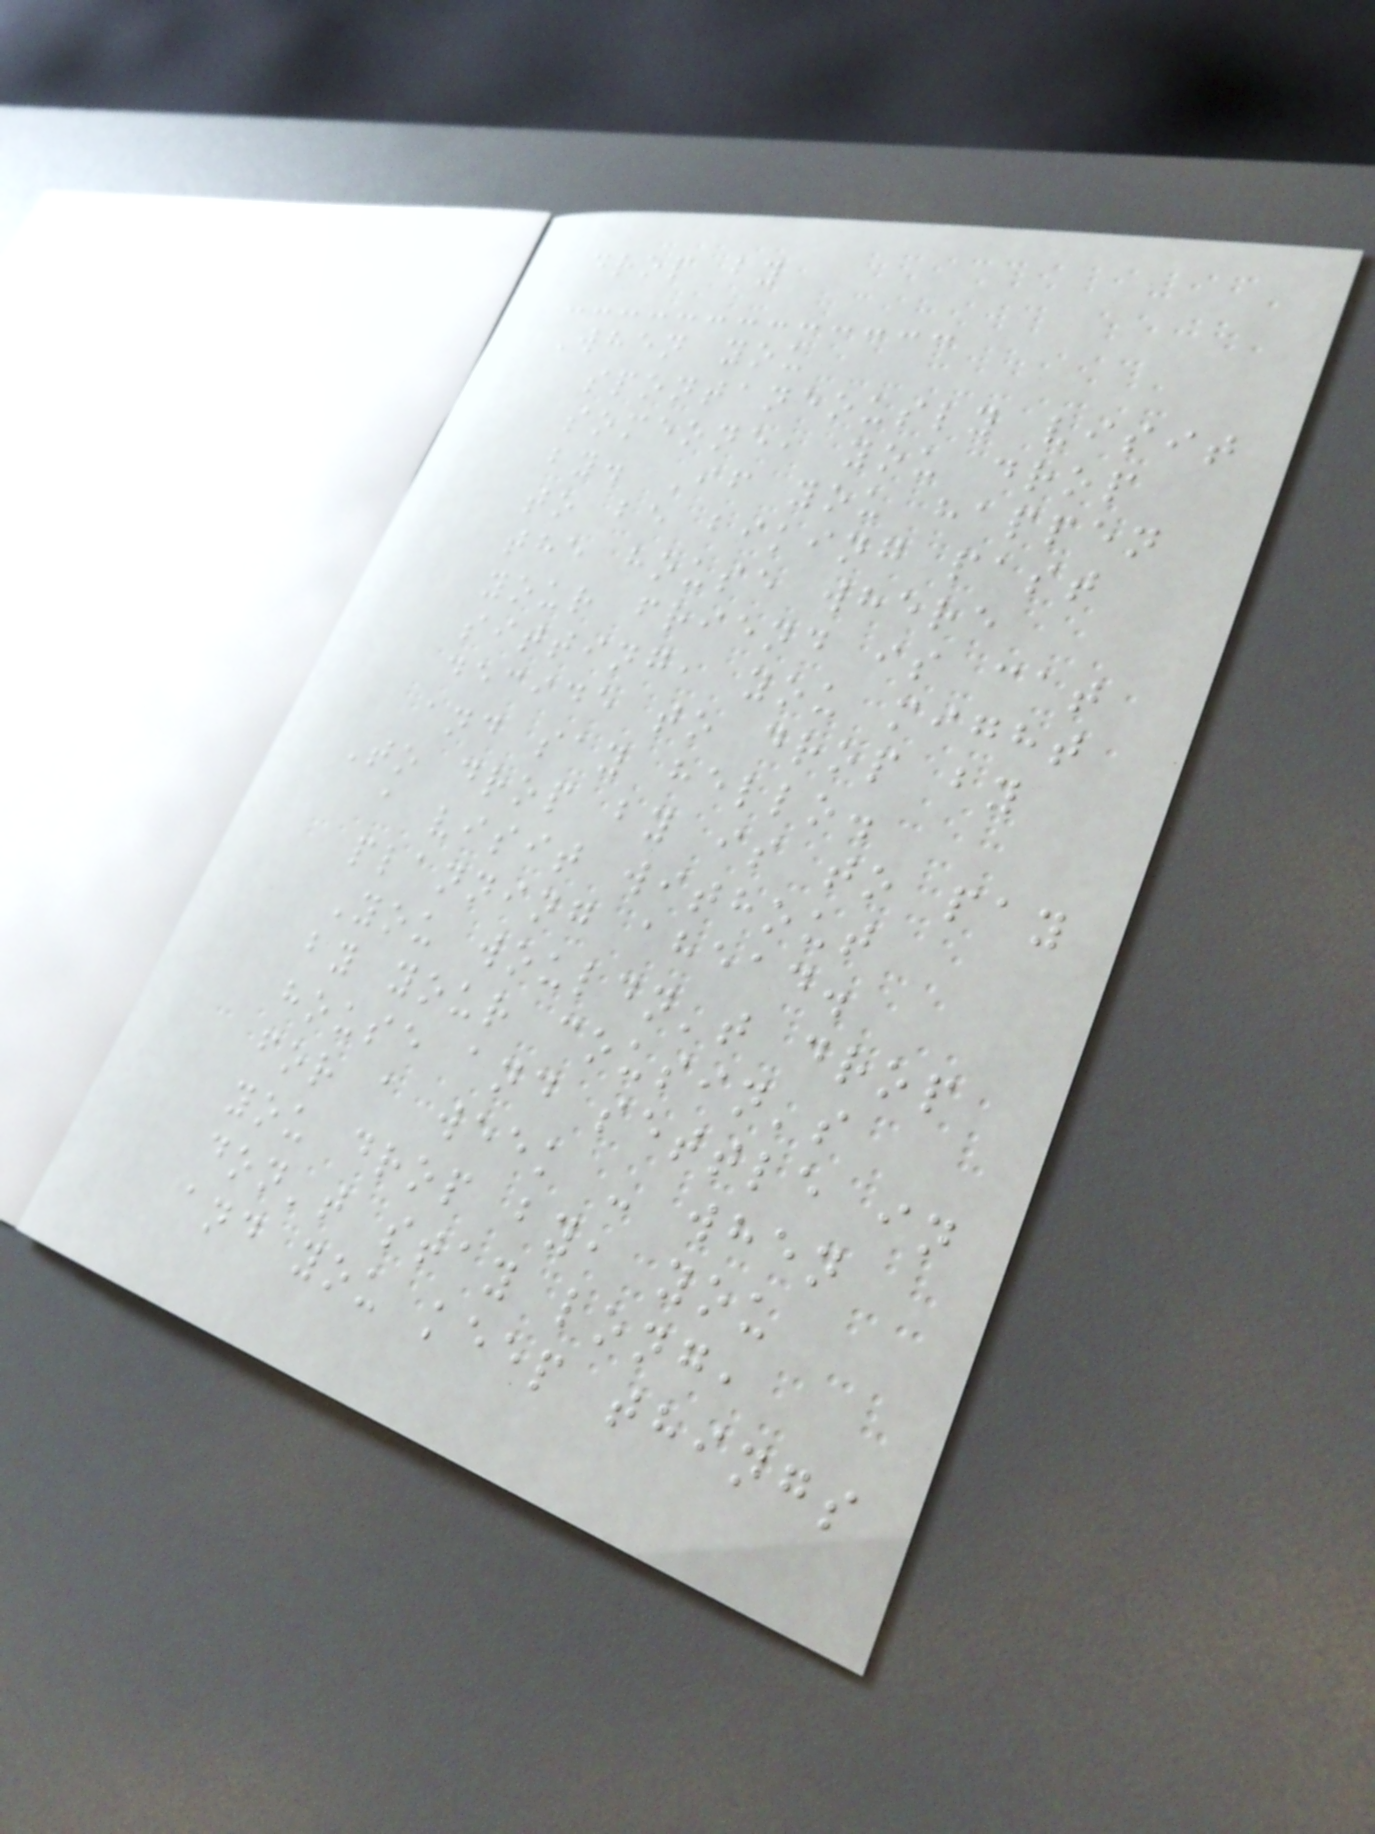drop by
When you
spontaneously visit
someone, you drop
by. If you happen
to be biking past
the house where
your friend is cat
sitting, you might
decide to drop by
and say hello.
To drop by is to pay
a visit without
planning ahead.
You wouldn't drop
by your cousin's
house and settle in
for a week - when
you drop by, you
don't stay long,
and you keep things
